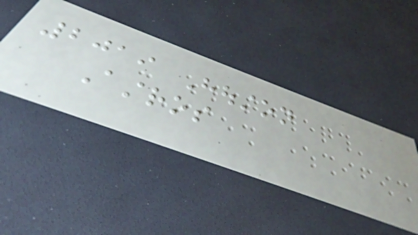2019 Houston
Astros
